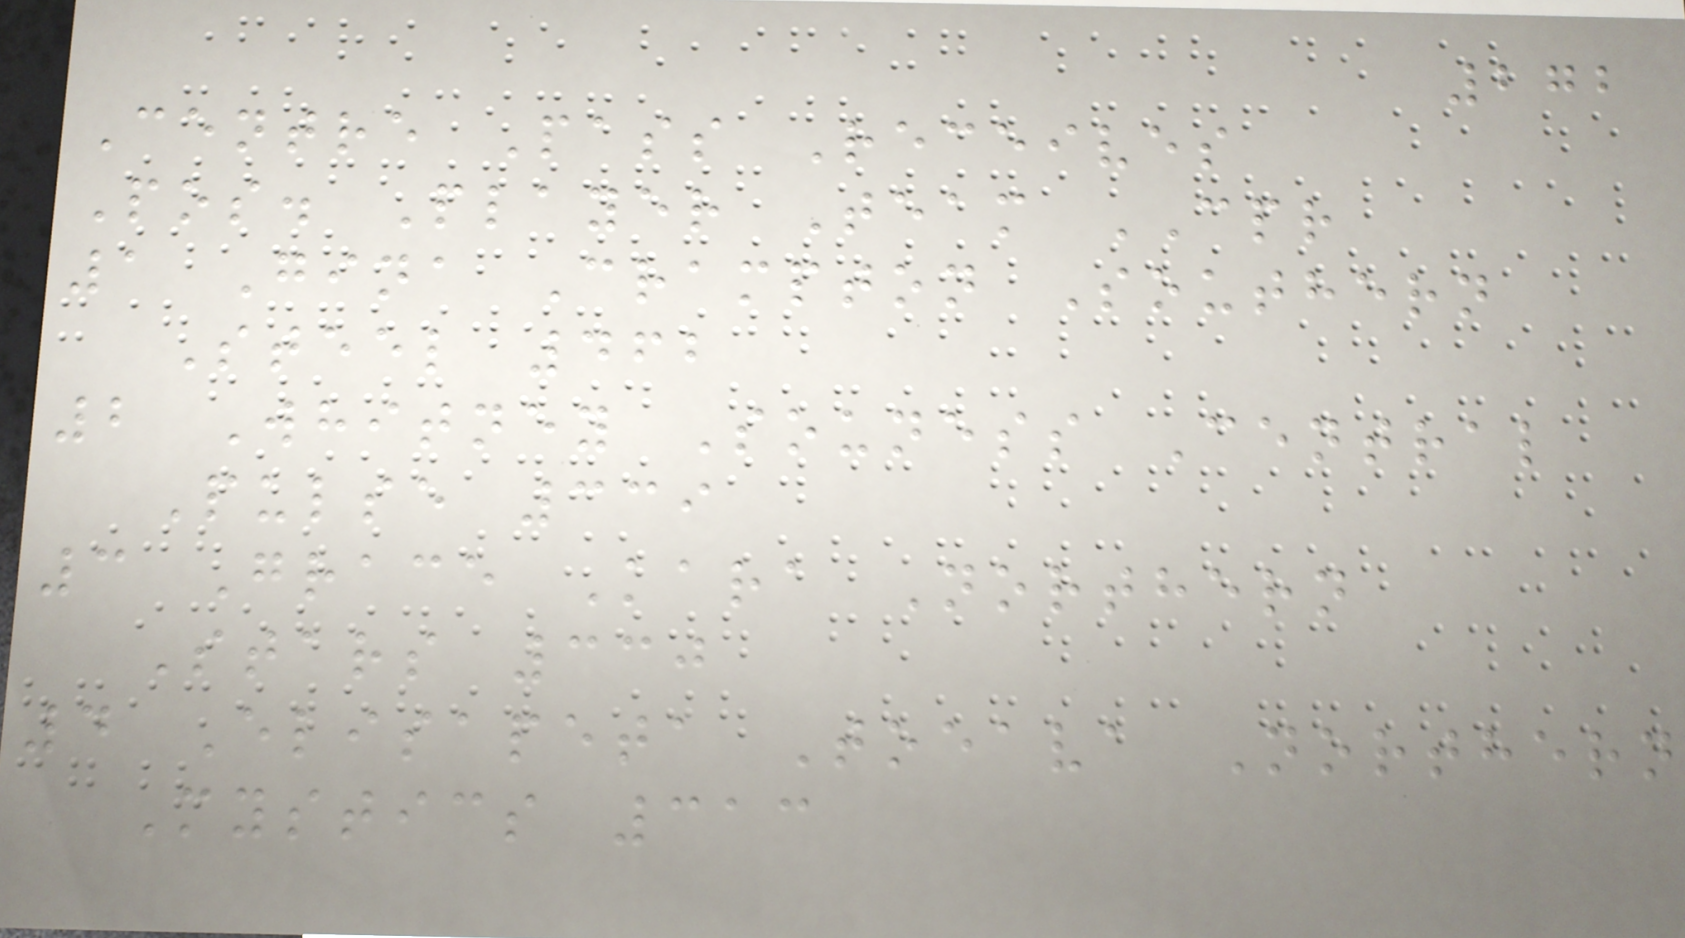272
Centre Pass Receives
Pos. Player Team CPR
1 Gina Crampton Southern
Steel 462
2 Whitney Souness Central
Pulse 339
3 Grace Kara Northern
Stars 330
4 Elisapeta Toeava Northern
Mystics 313
